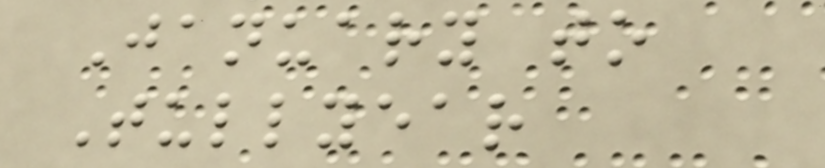January to
Tullyear
